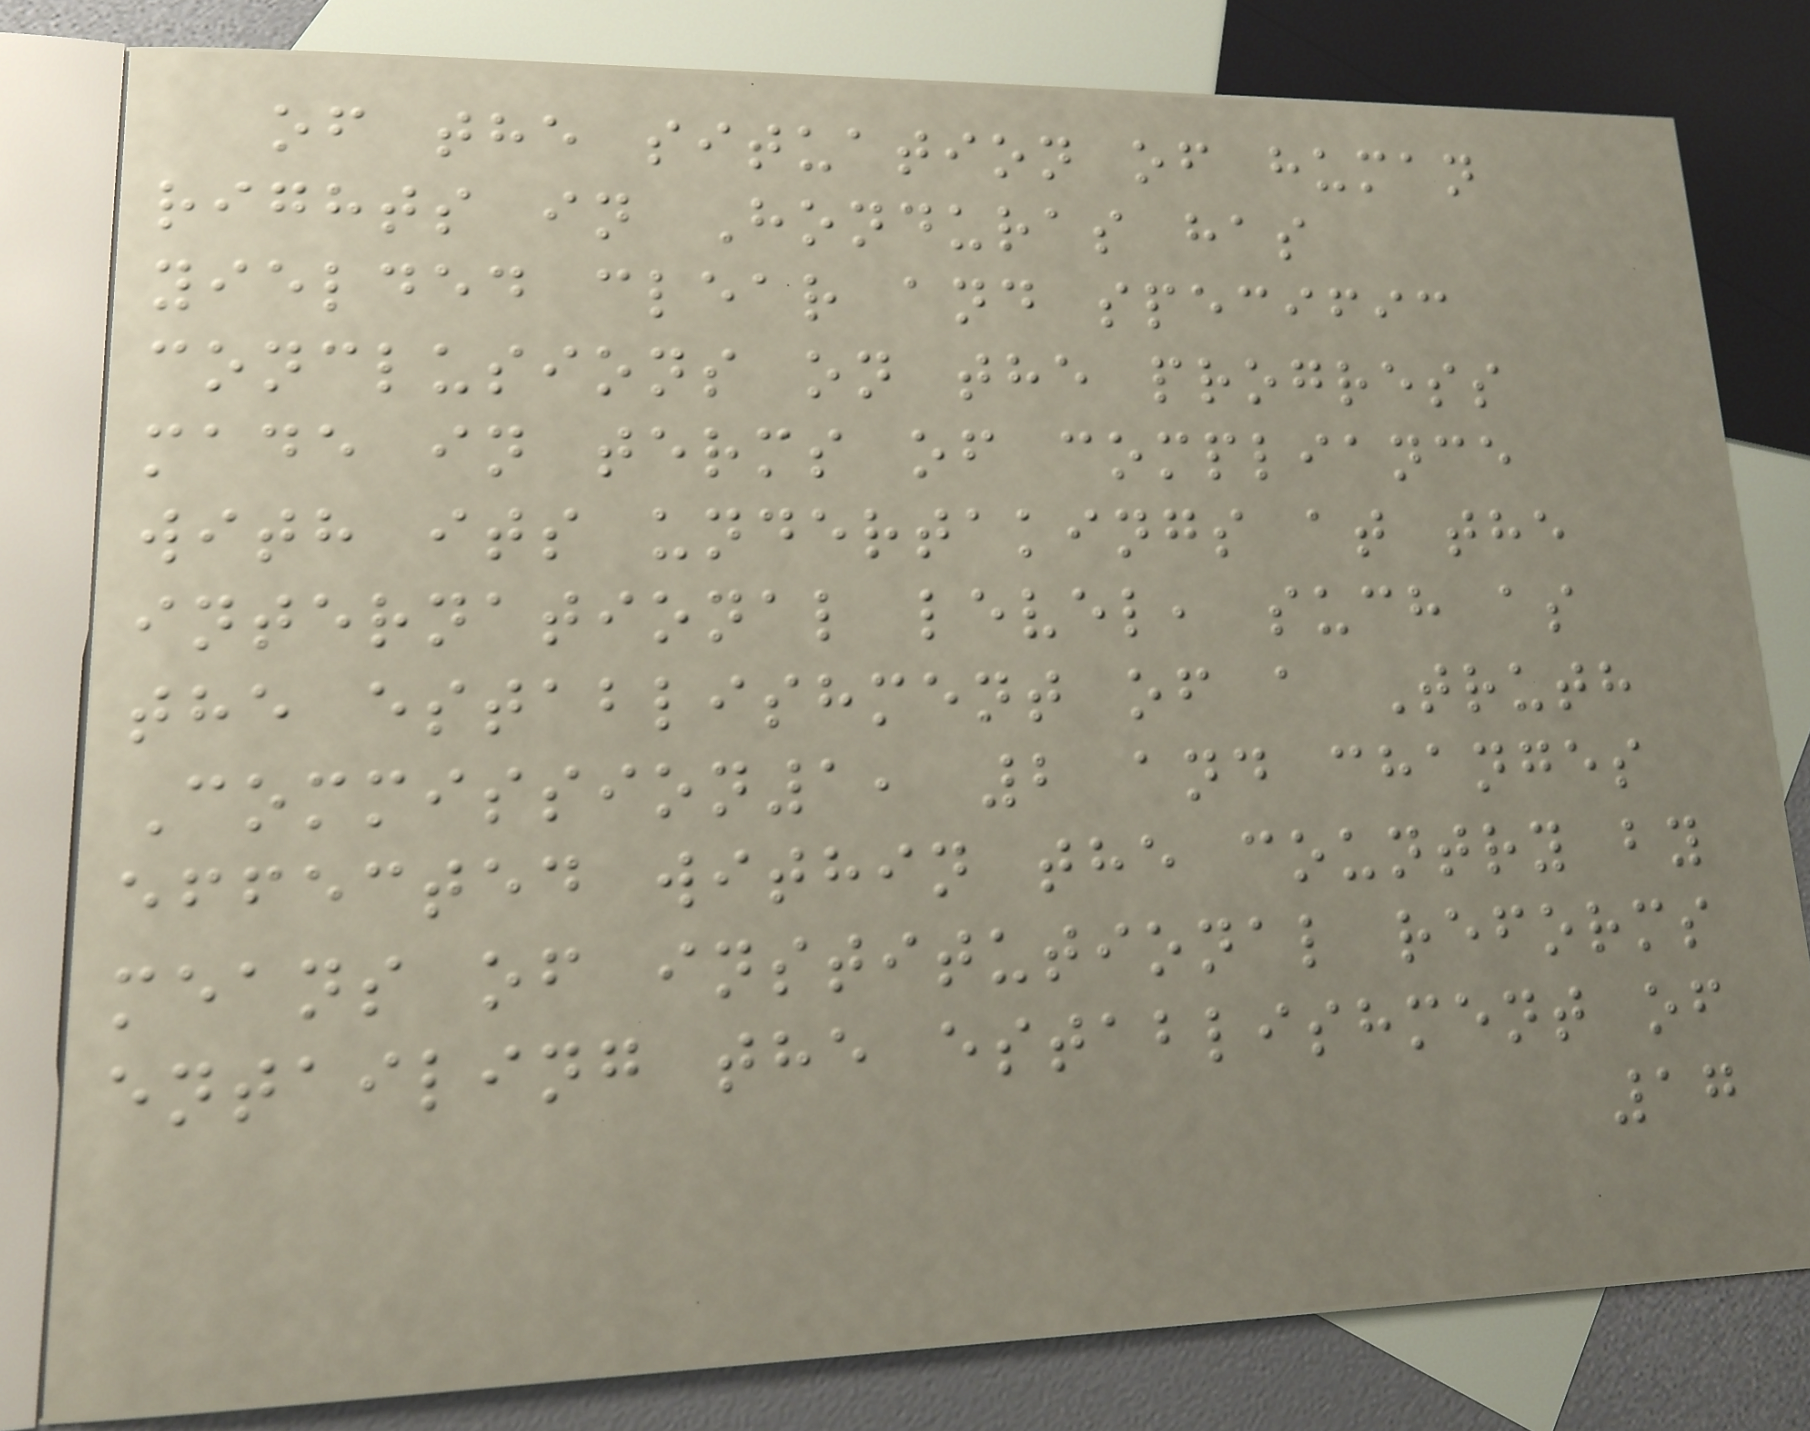of the situation of human
rights in Honduras has
yielded clear and specific
conclusions on the progress
made in terms of compliance
with its undertakings at the
international level, such as
the establishment of a Truth
Commission1, 2 and changes
effected within the country by
means of institutional reforms
entailing the establishment of
17
